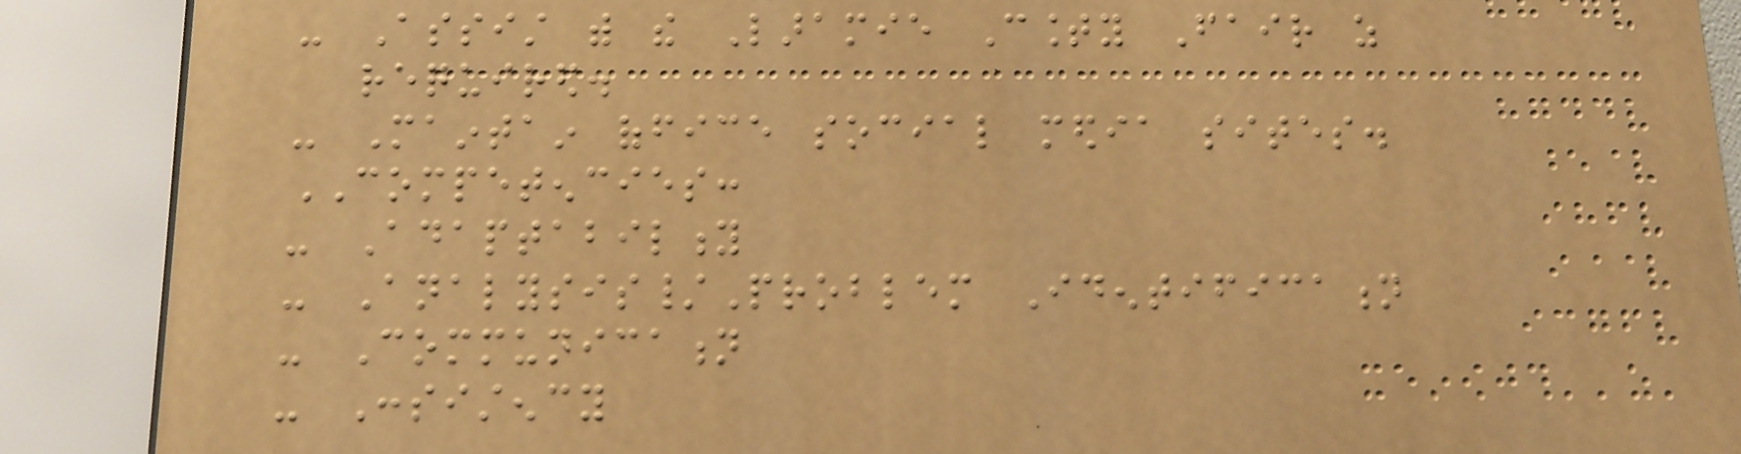- Assist with the Laramie County Fair as
required.
- Maintain office social media sites.
COMPETENCIES:
- Adaptability
- Analysis/Problem Identification
- Communication
- Consistency
